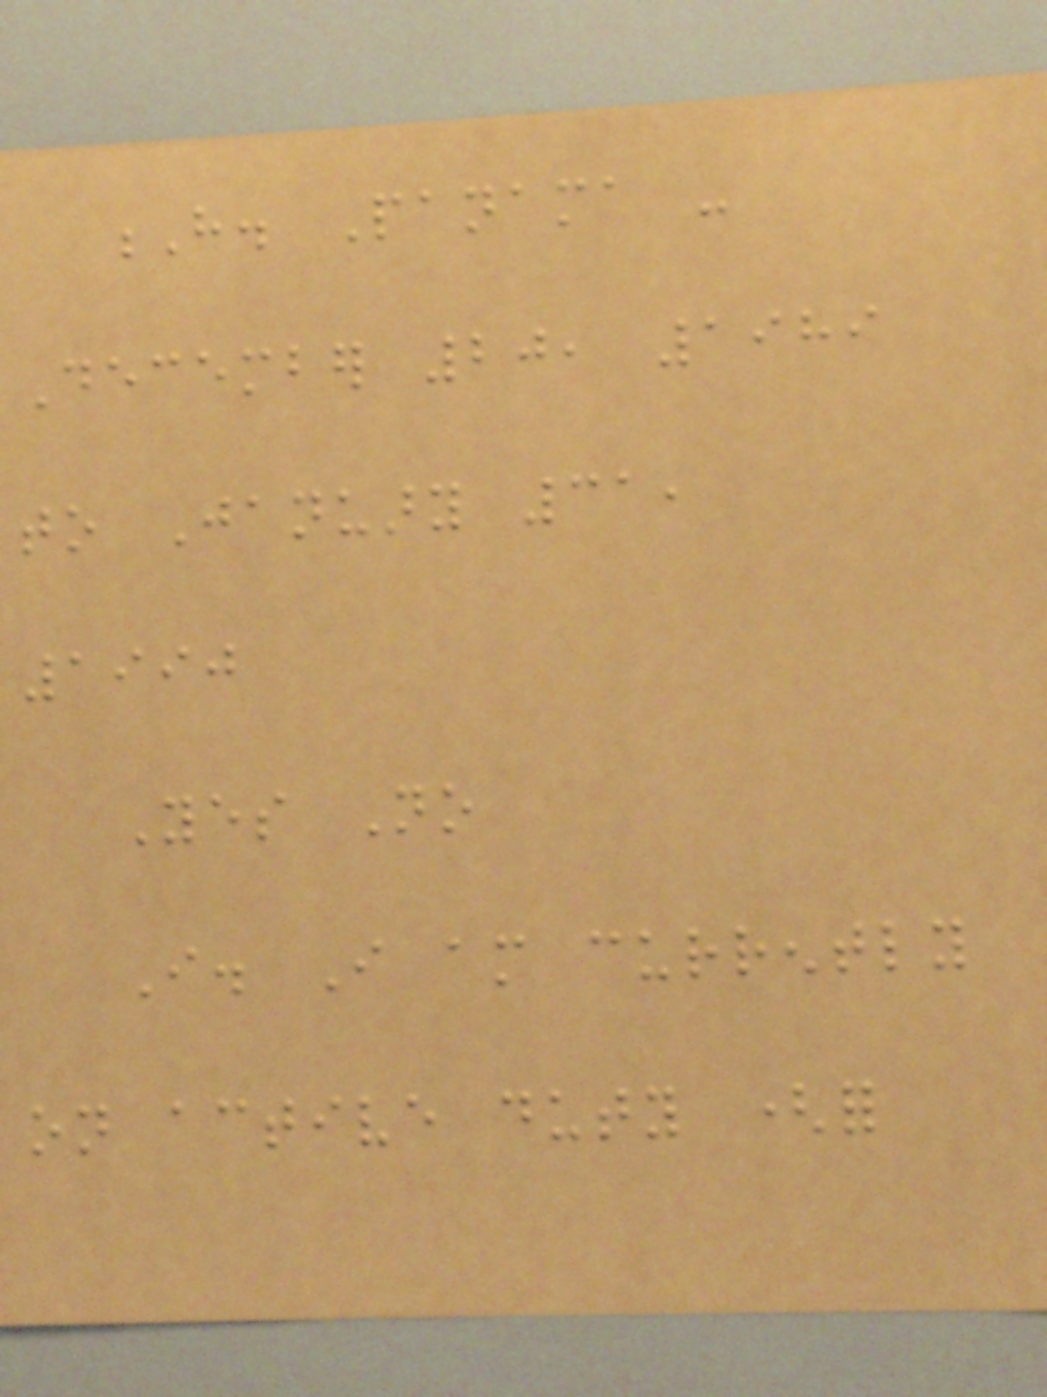H. Panama -
December 20, 1989
to January 31,
1990
Yes No
I. I am currently
on active duty (for
